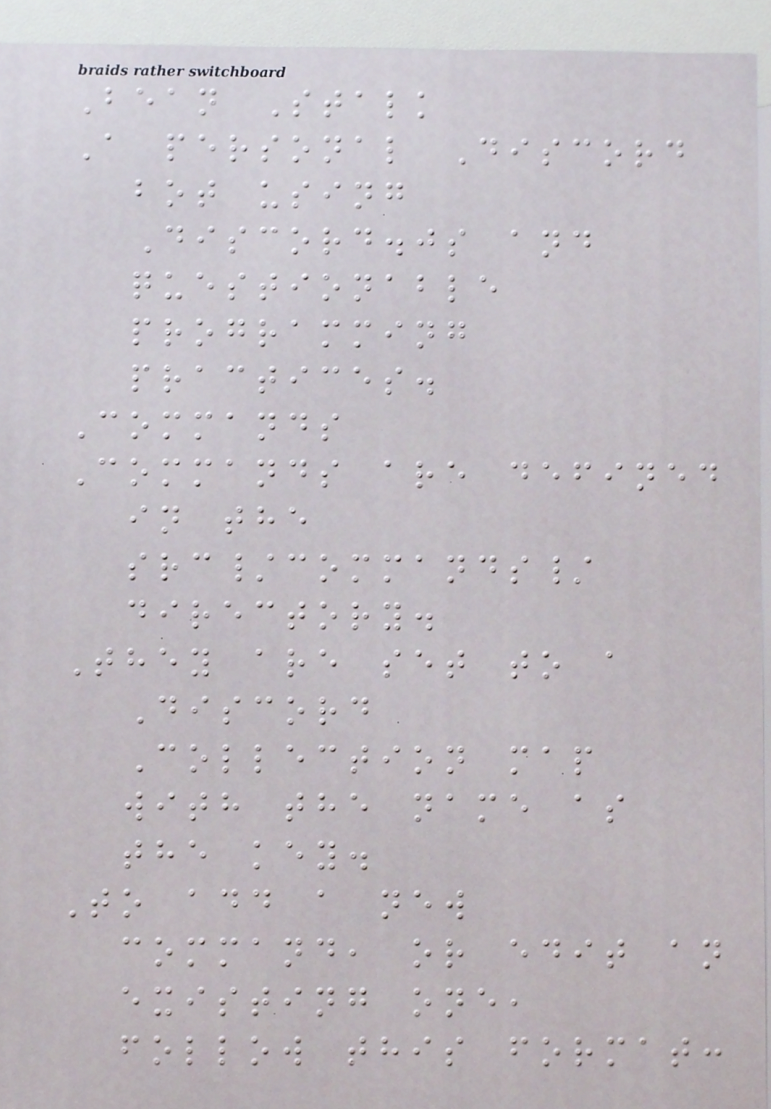Bean Stalk
A personal Discord
bot using
Discord.js and
questionable
programming
practices.
Commands
Commands are defined
in the
src/commands/
directory.
They are set to a
Discord
Collection map
with the name as
the key.
To add a new
command, or edit an
existing one,
follow this format:
